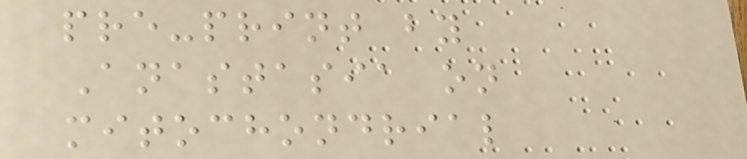pre-print by
Anastasia on
mitochondrial
